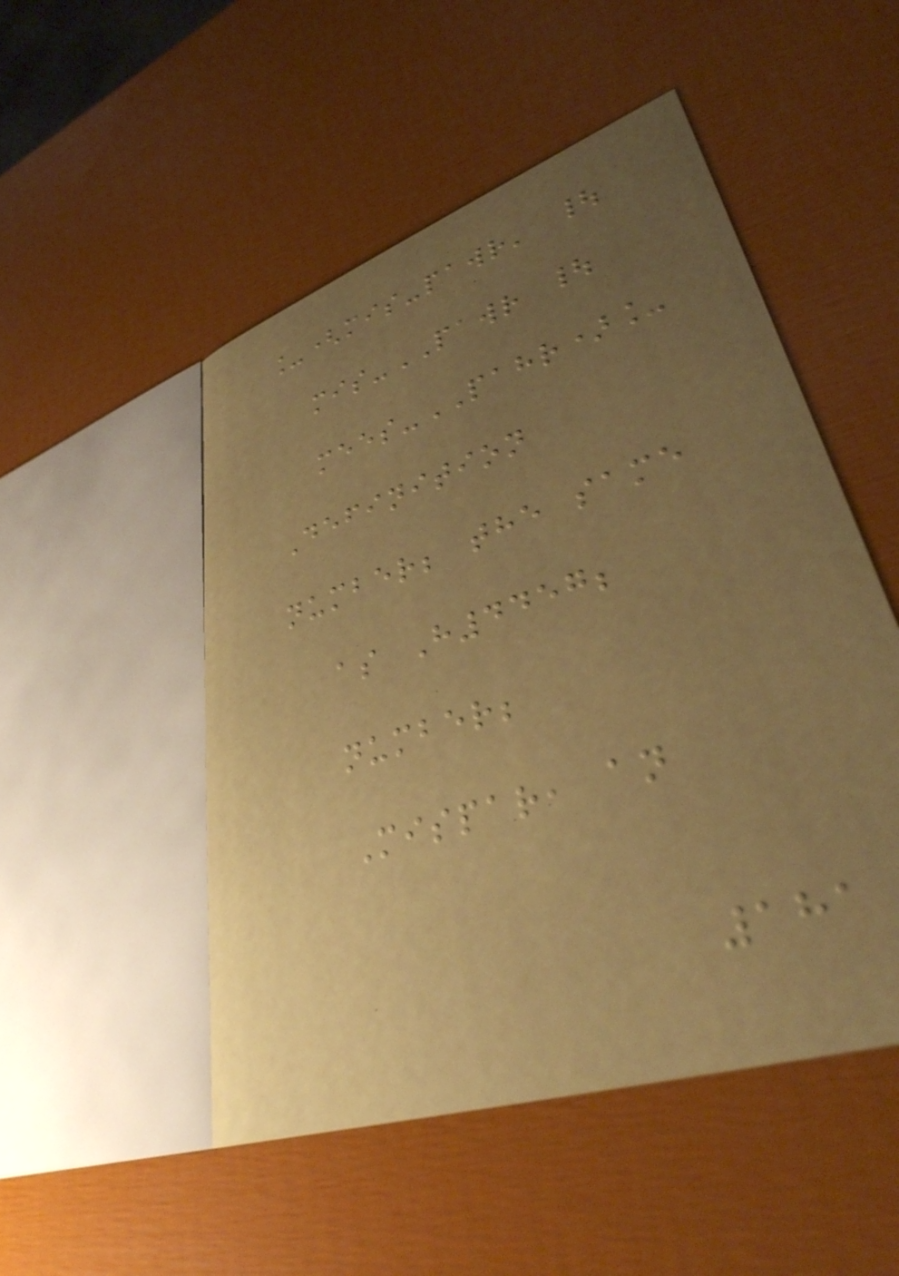_(mis-pawr' |
mis-PAWR |
mees-PAHR)_
Definition
number; the same
as H4457;
number;
Mispar, an
181
